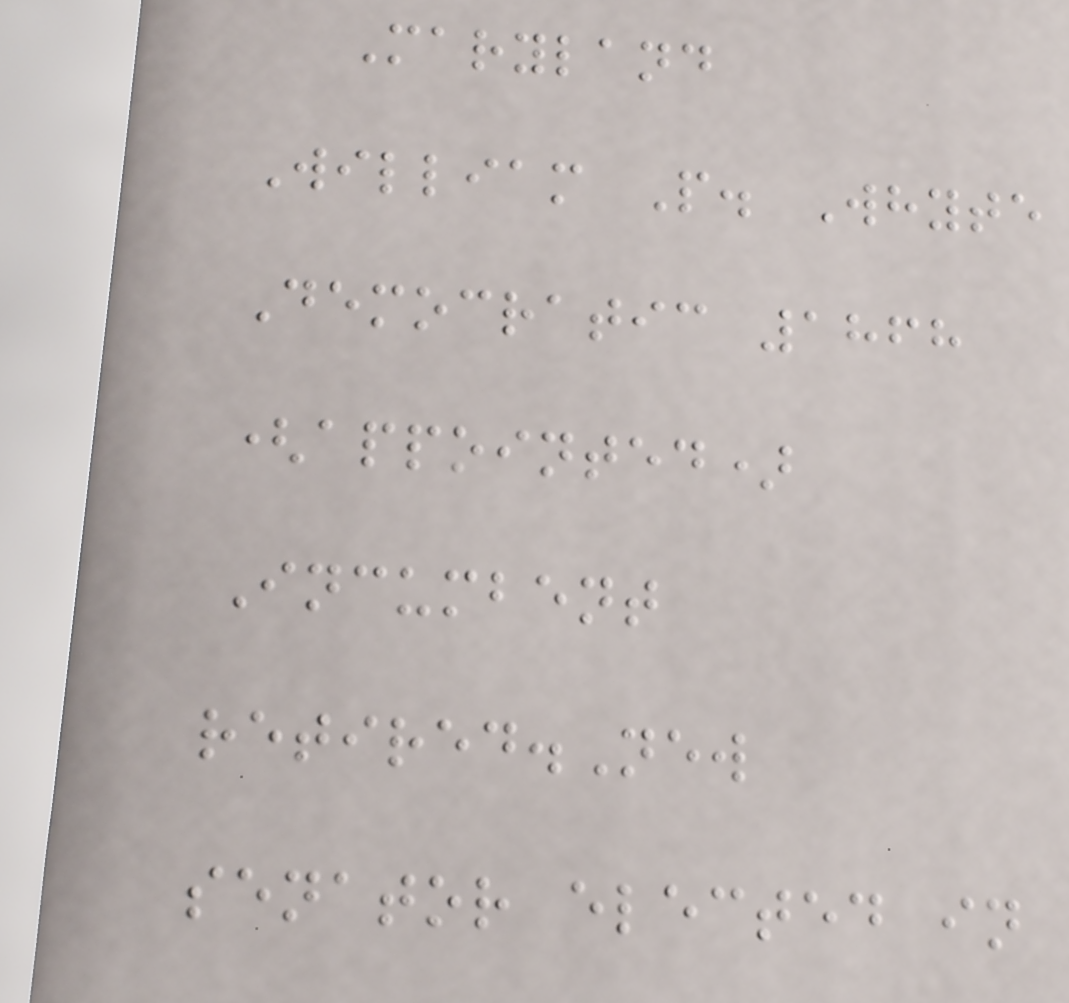Maryland
William P. Whyte
Democratic 1868
(appointed)
Incumbent
retired.New
senator elected in
